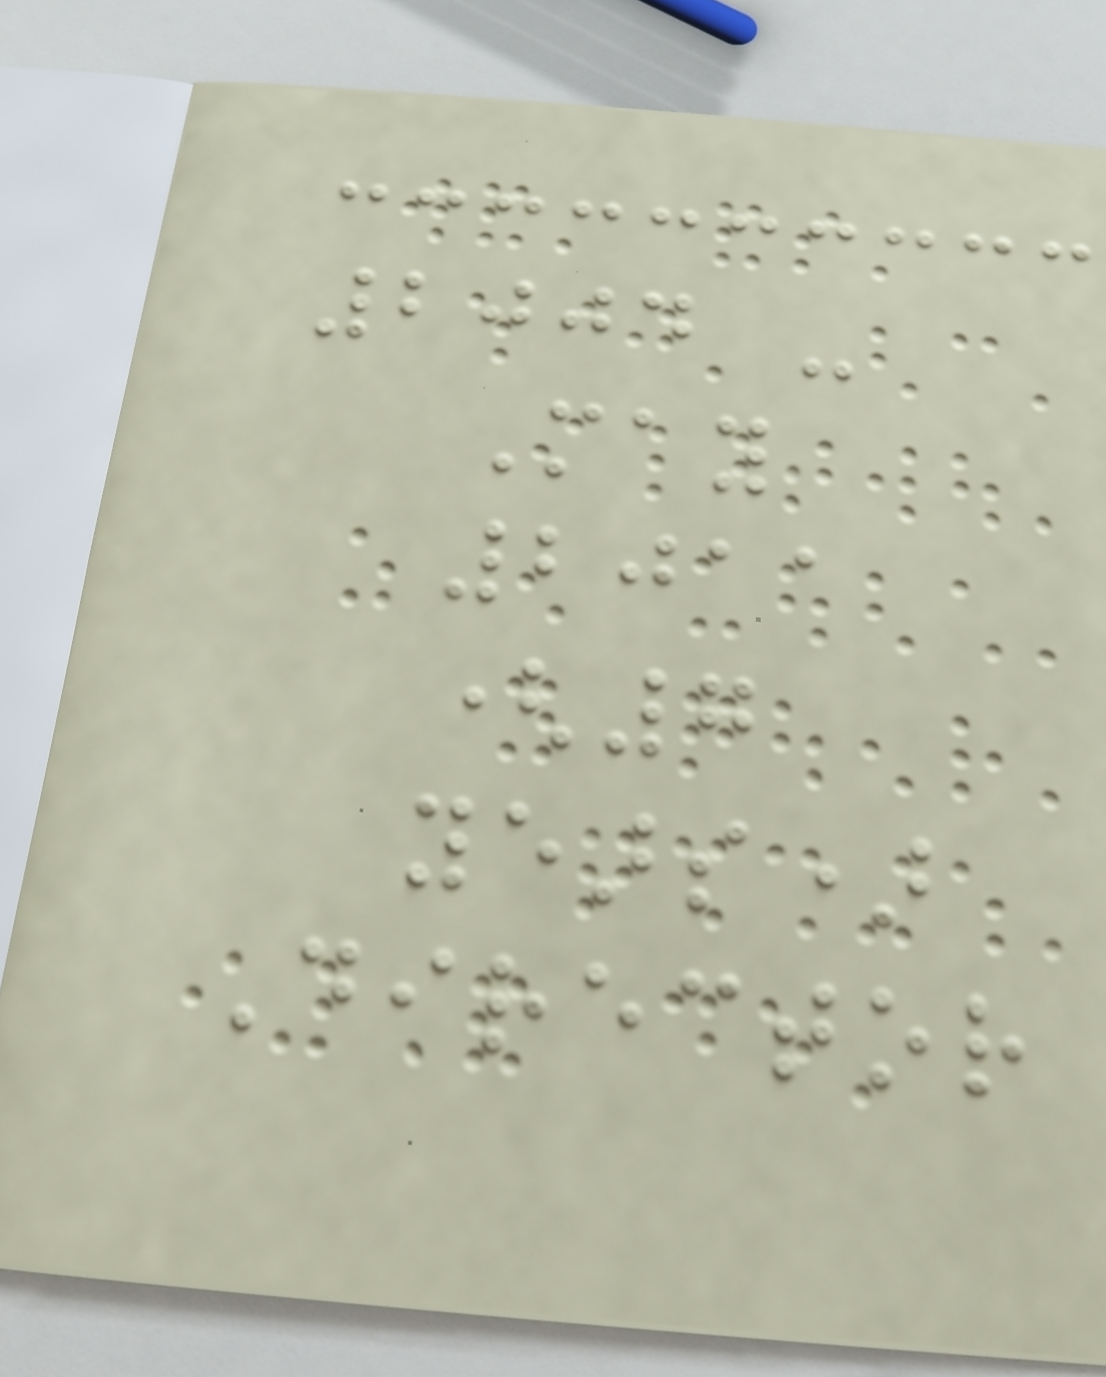2004 -
May
2011
(7
years)
Director
